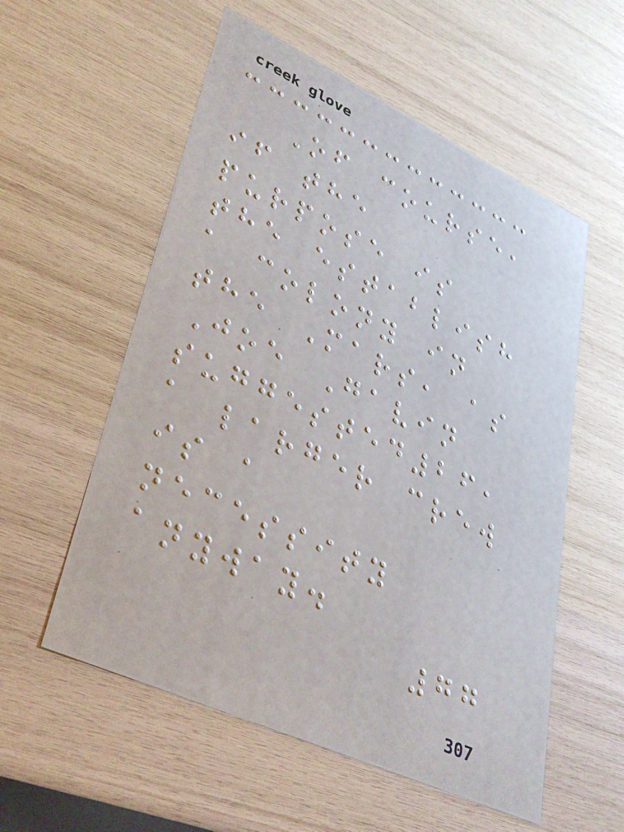Of course,
if the
purpose is
the establish
a colony in
the Mars, as
Joe Gavin
suggested26,
a larger crew
is a
necessity
anyway.
77
